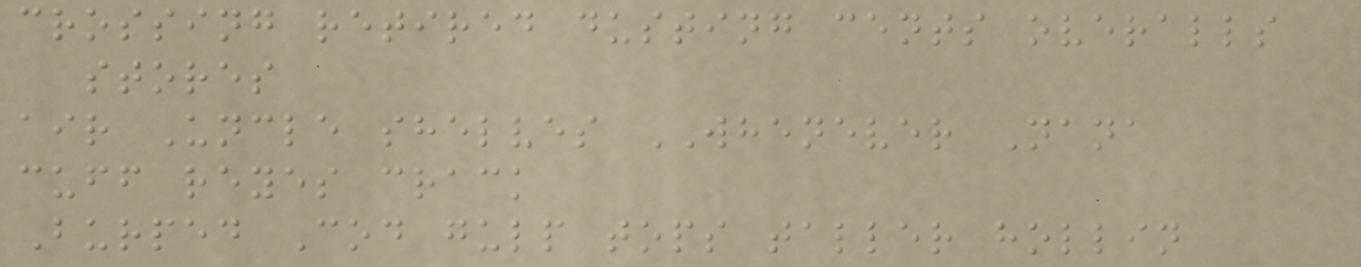crossing retired dusting cents overalls
stores
air Uncle shelves WHENEVER Nana
cuff reyes crack
Burped Cod gulp tops taller hollin
